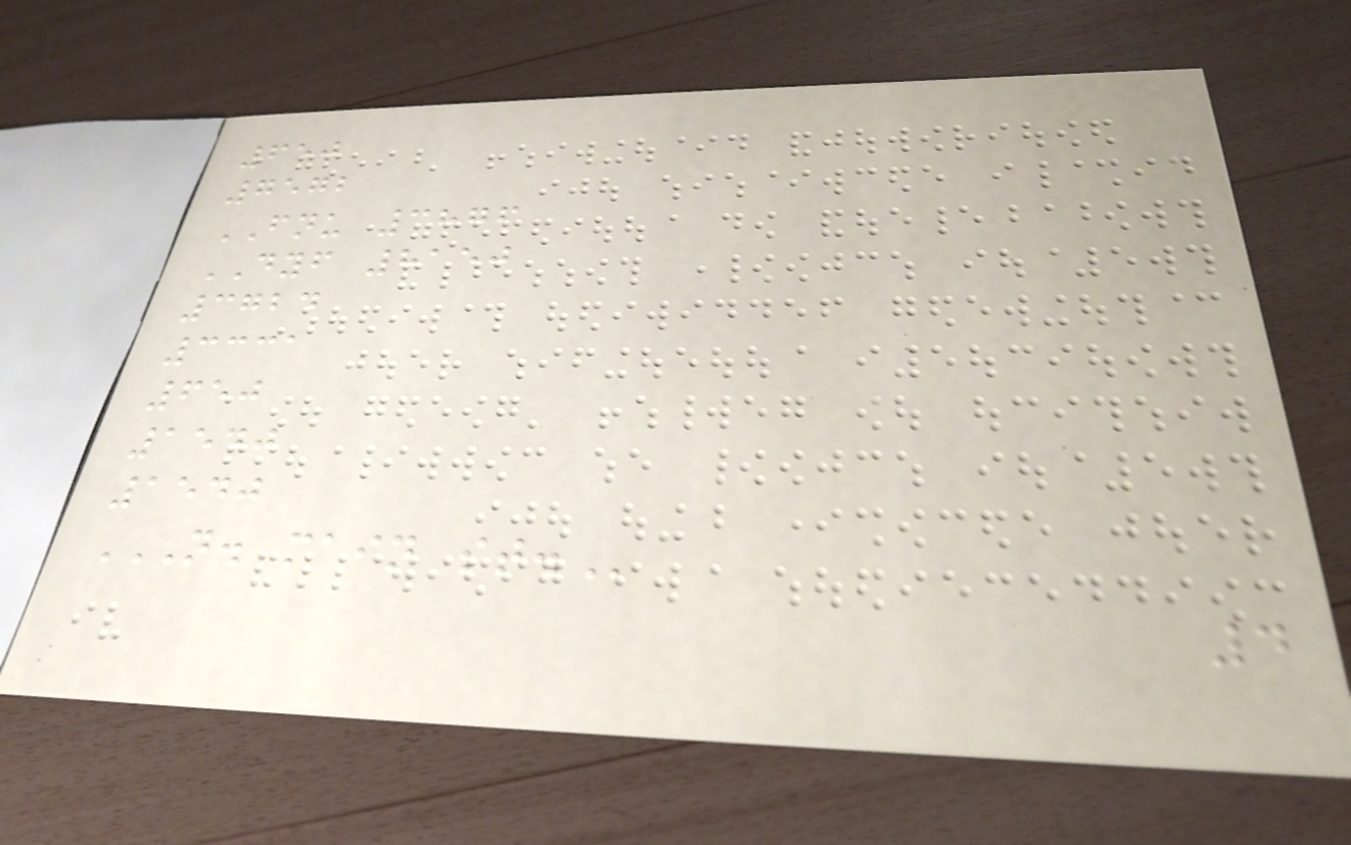650
7572
FNU 3876
DYF 8150
3724
3331
650
1540
1540
N. MAIN ST.
4
